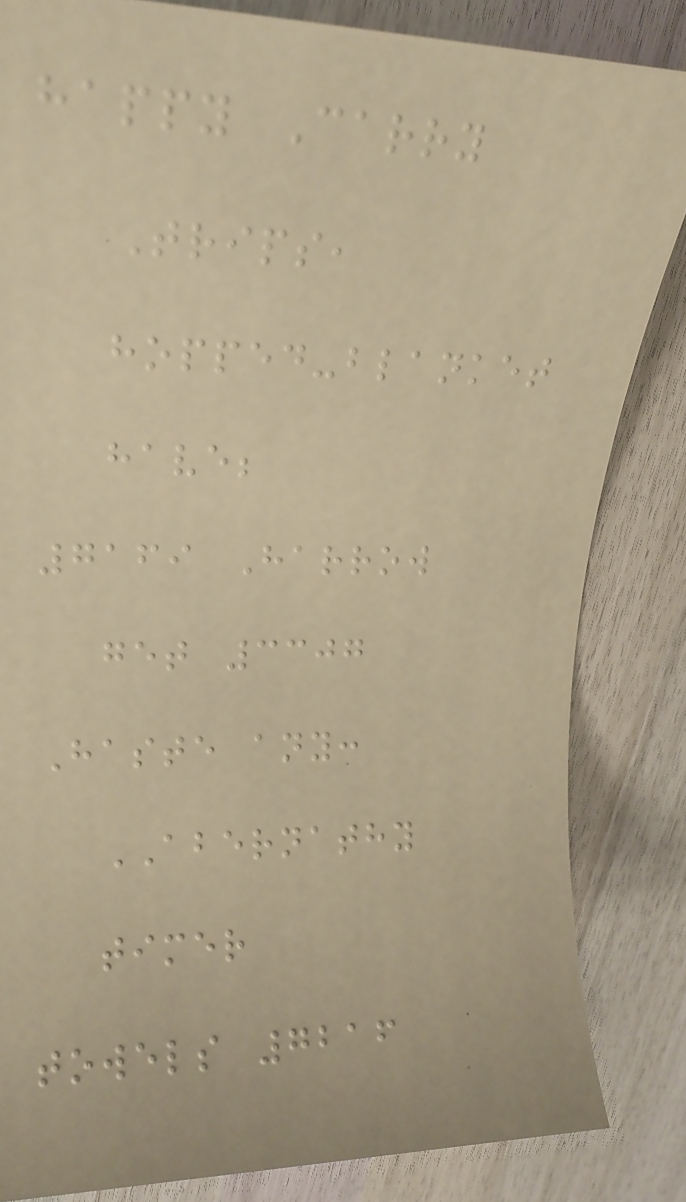happy Carry
Trips,
hopped-blanket
have;
7169 Harrow
get 3307
Haste any:
ABERNATHY
timer
towels 7216
